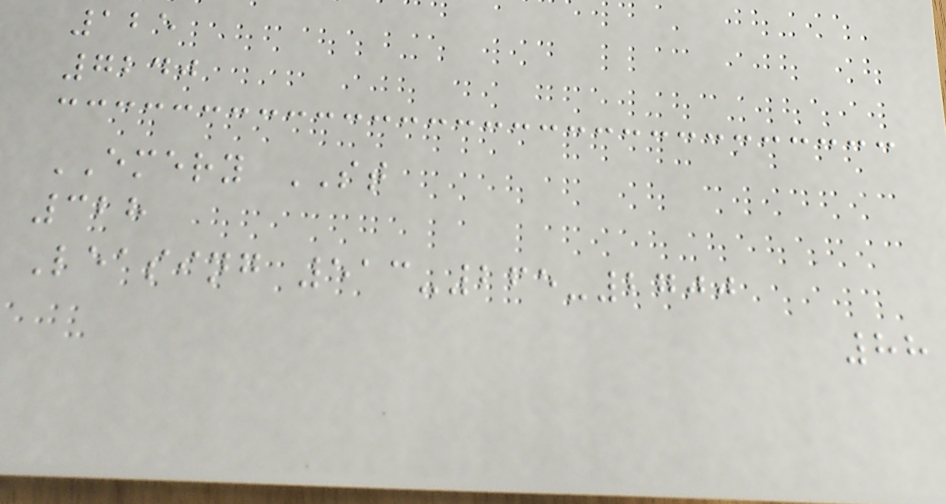125
7240
EMERY ST
328
Leasing 513-265-2700
88
